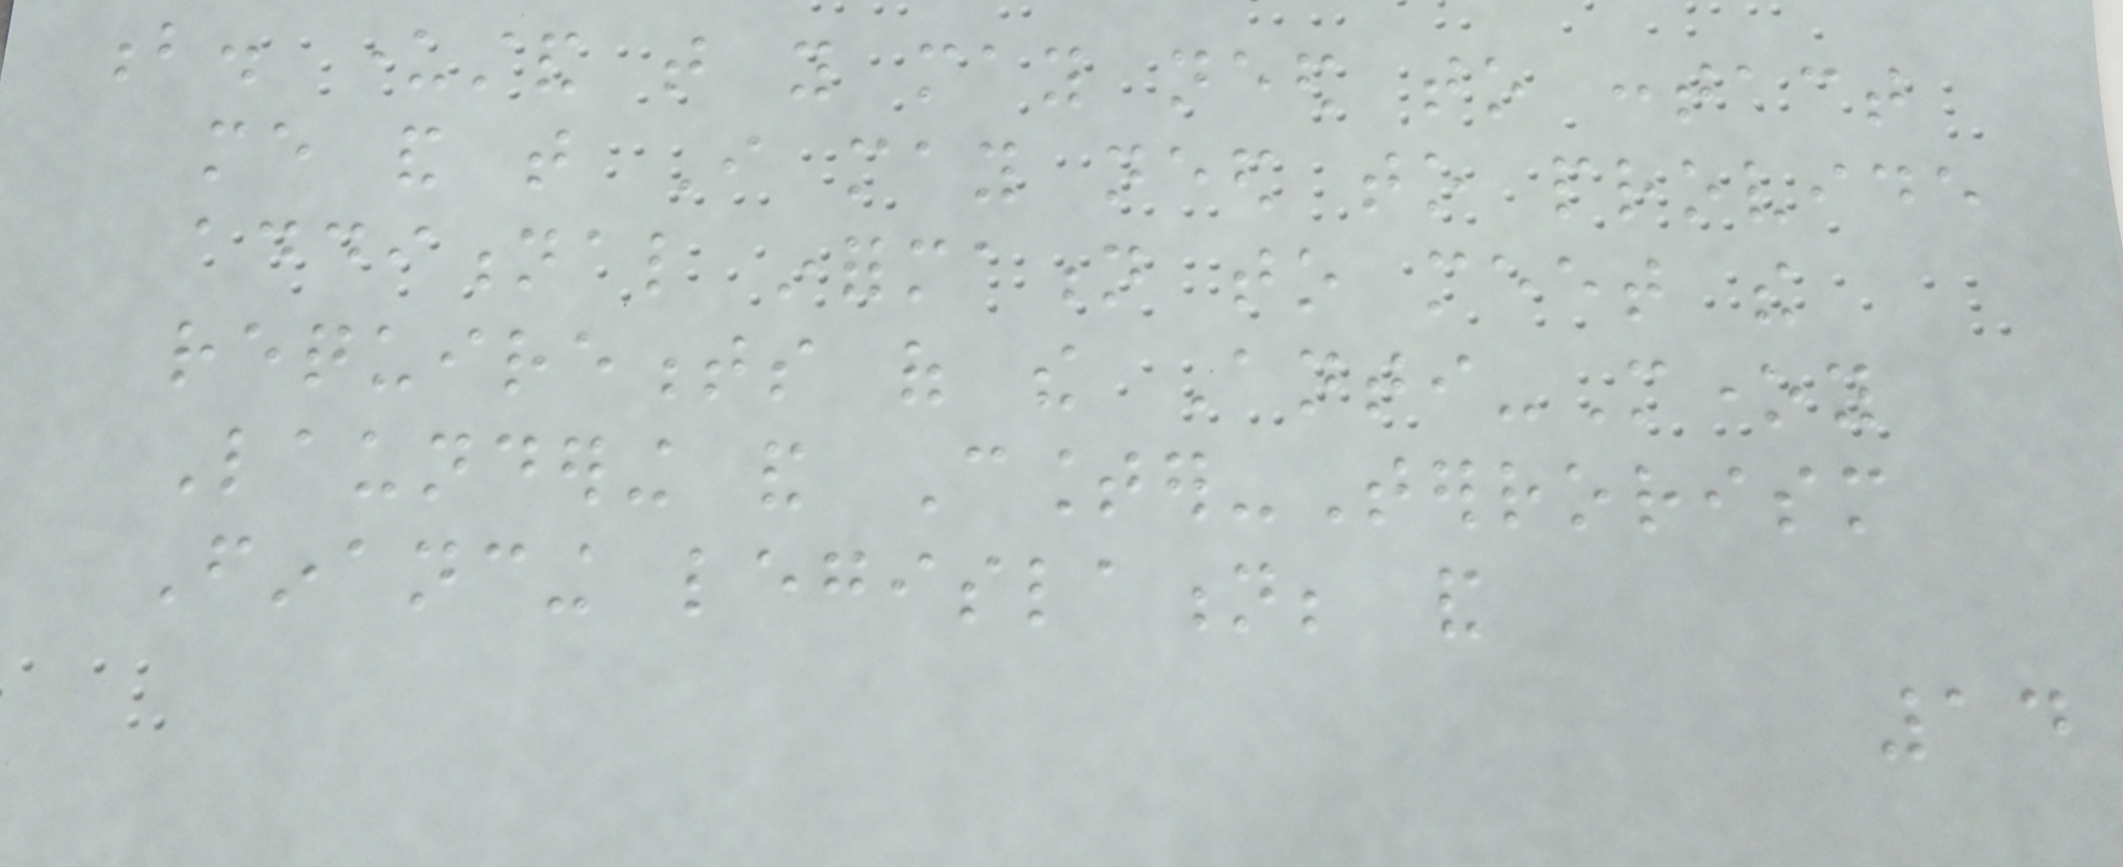b. understand that you may need to contact
me and that I may need to provide
additional information to meet the
requirements of the Anti-Money
Laundering and Counter-Terrorism
Financing legislation; and
14
